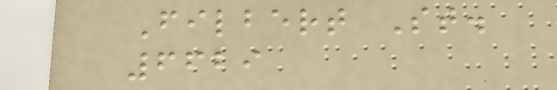Filbert St.
6629
